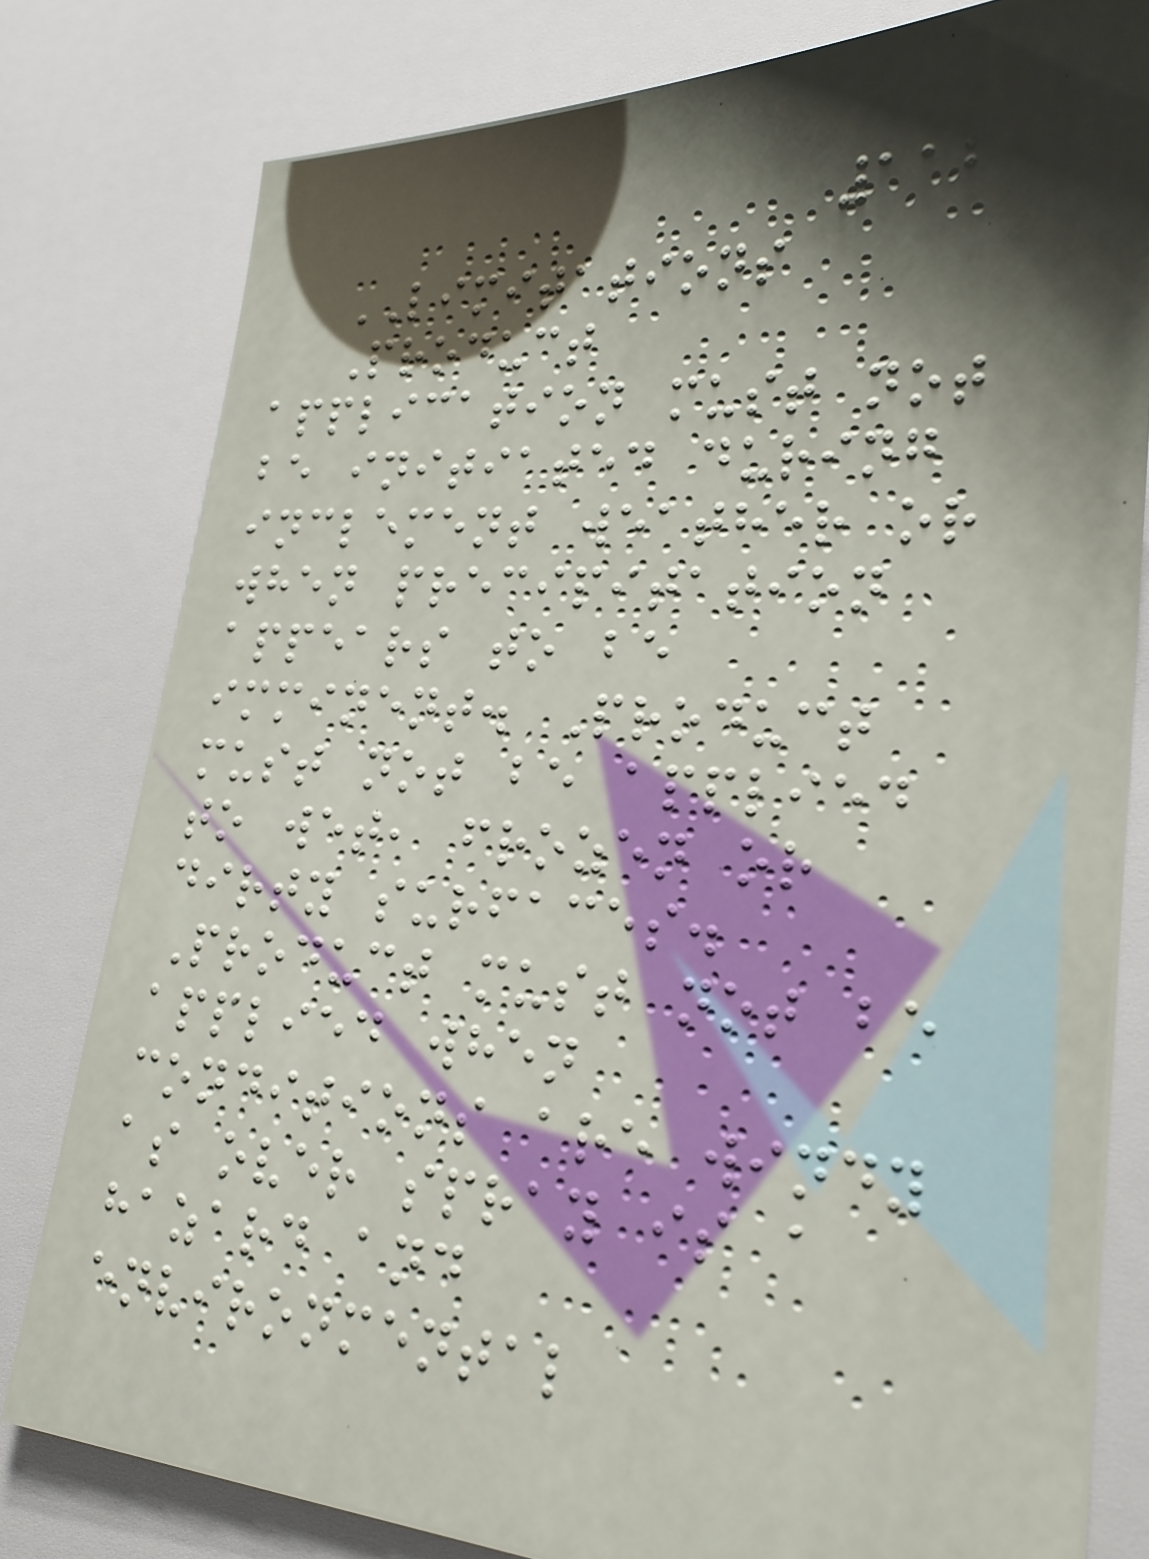112
LIMITATIONS
Product
application must not
be initiated during
inclement weather or
when precipitation
appears to be
imminent. Product
must not be applied
to wet, frozen or
dirty surfaces.
Product must not be
applied when
conditions are windy
as over spray is a
hazard and
environmental
